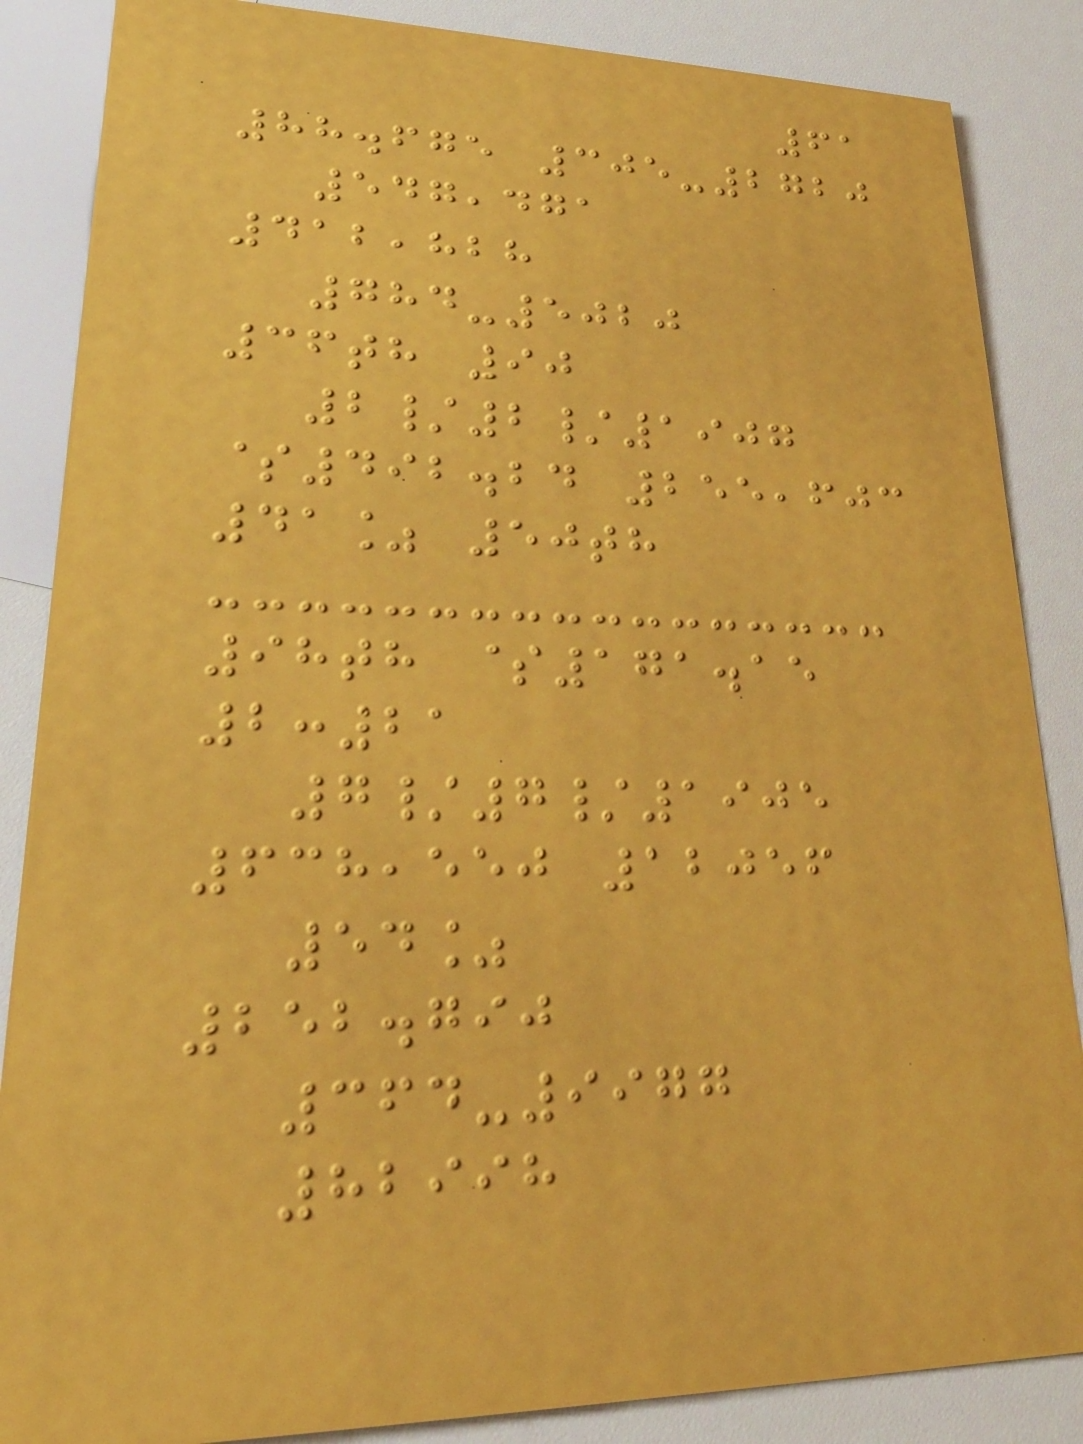61
88.675 305-2720
547,471
412,828
784-5020
36th 90
2/2/1907
$492.24 255,603
41% 50th
98th $171.15
2:21
7/7/1905
638,550 12056
54%
252.790
364-9977
82998
